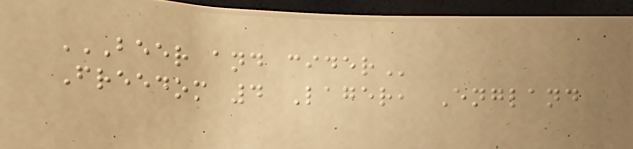BEER AND CIDER
Freedom 4 Lager, England
